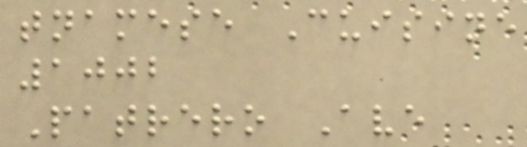tnamese Cuisine
1002
Patrero Ave
